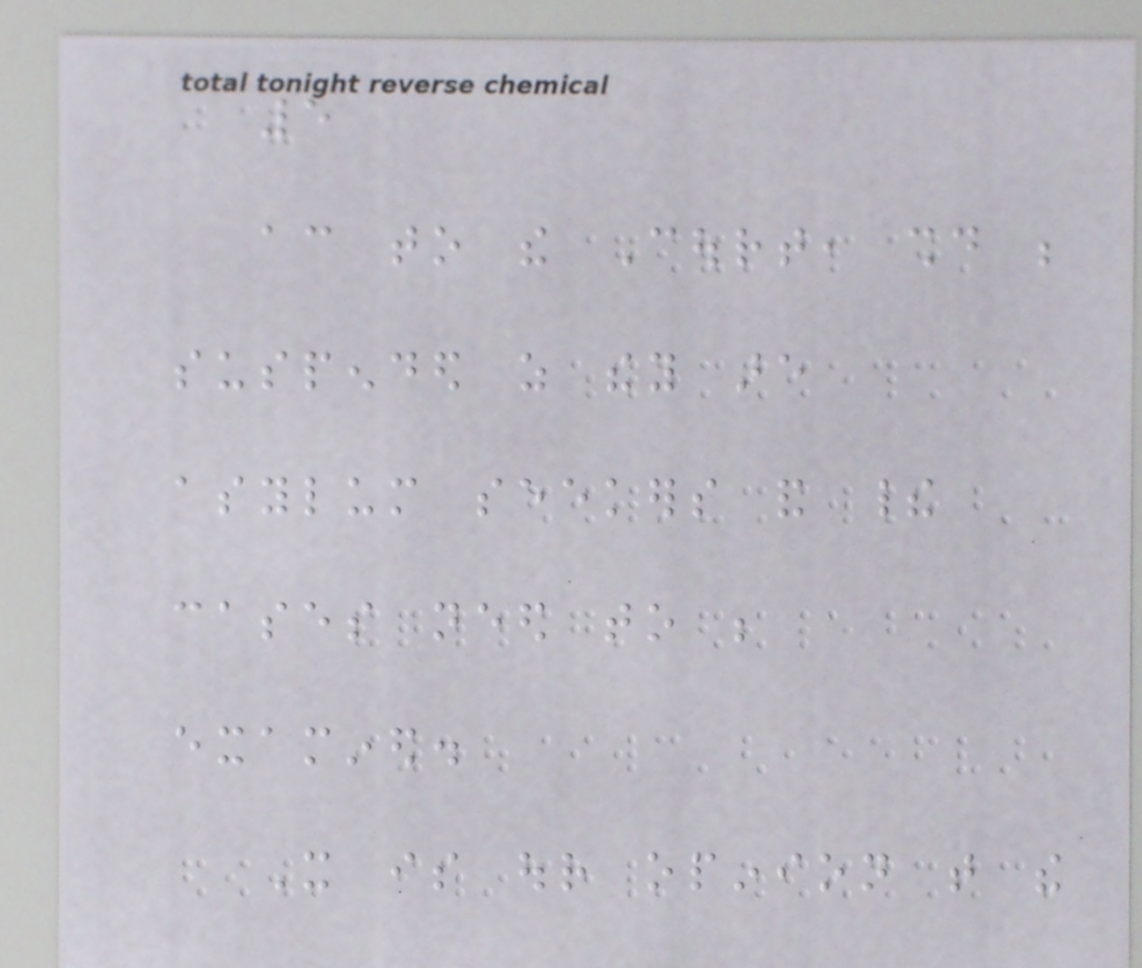5
according to the Court, should be
suspended as they are
asylum seekers and their
cases need to be
examined.
It is our opinion that the
